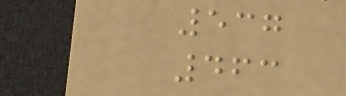537
463
